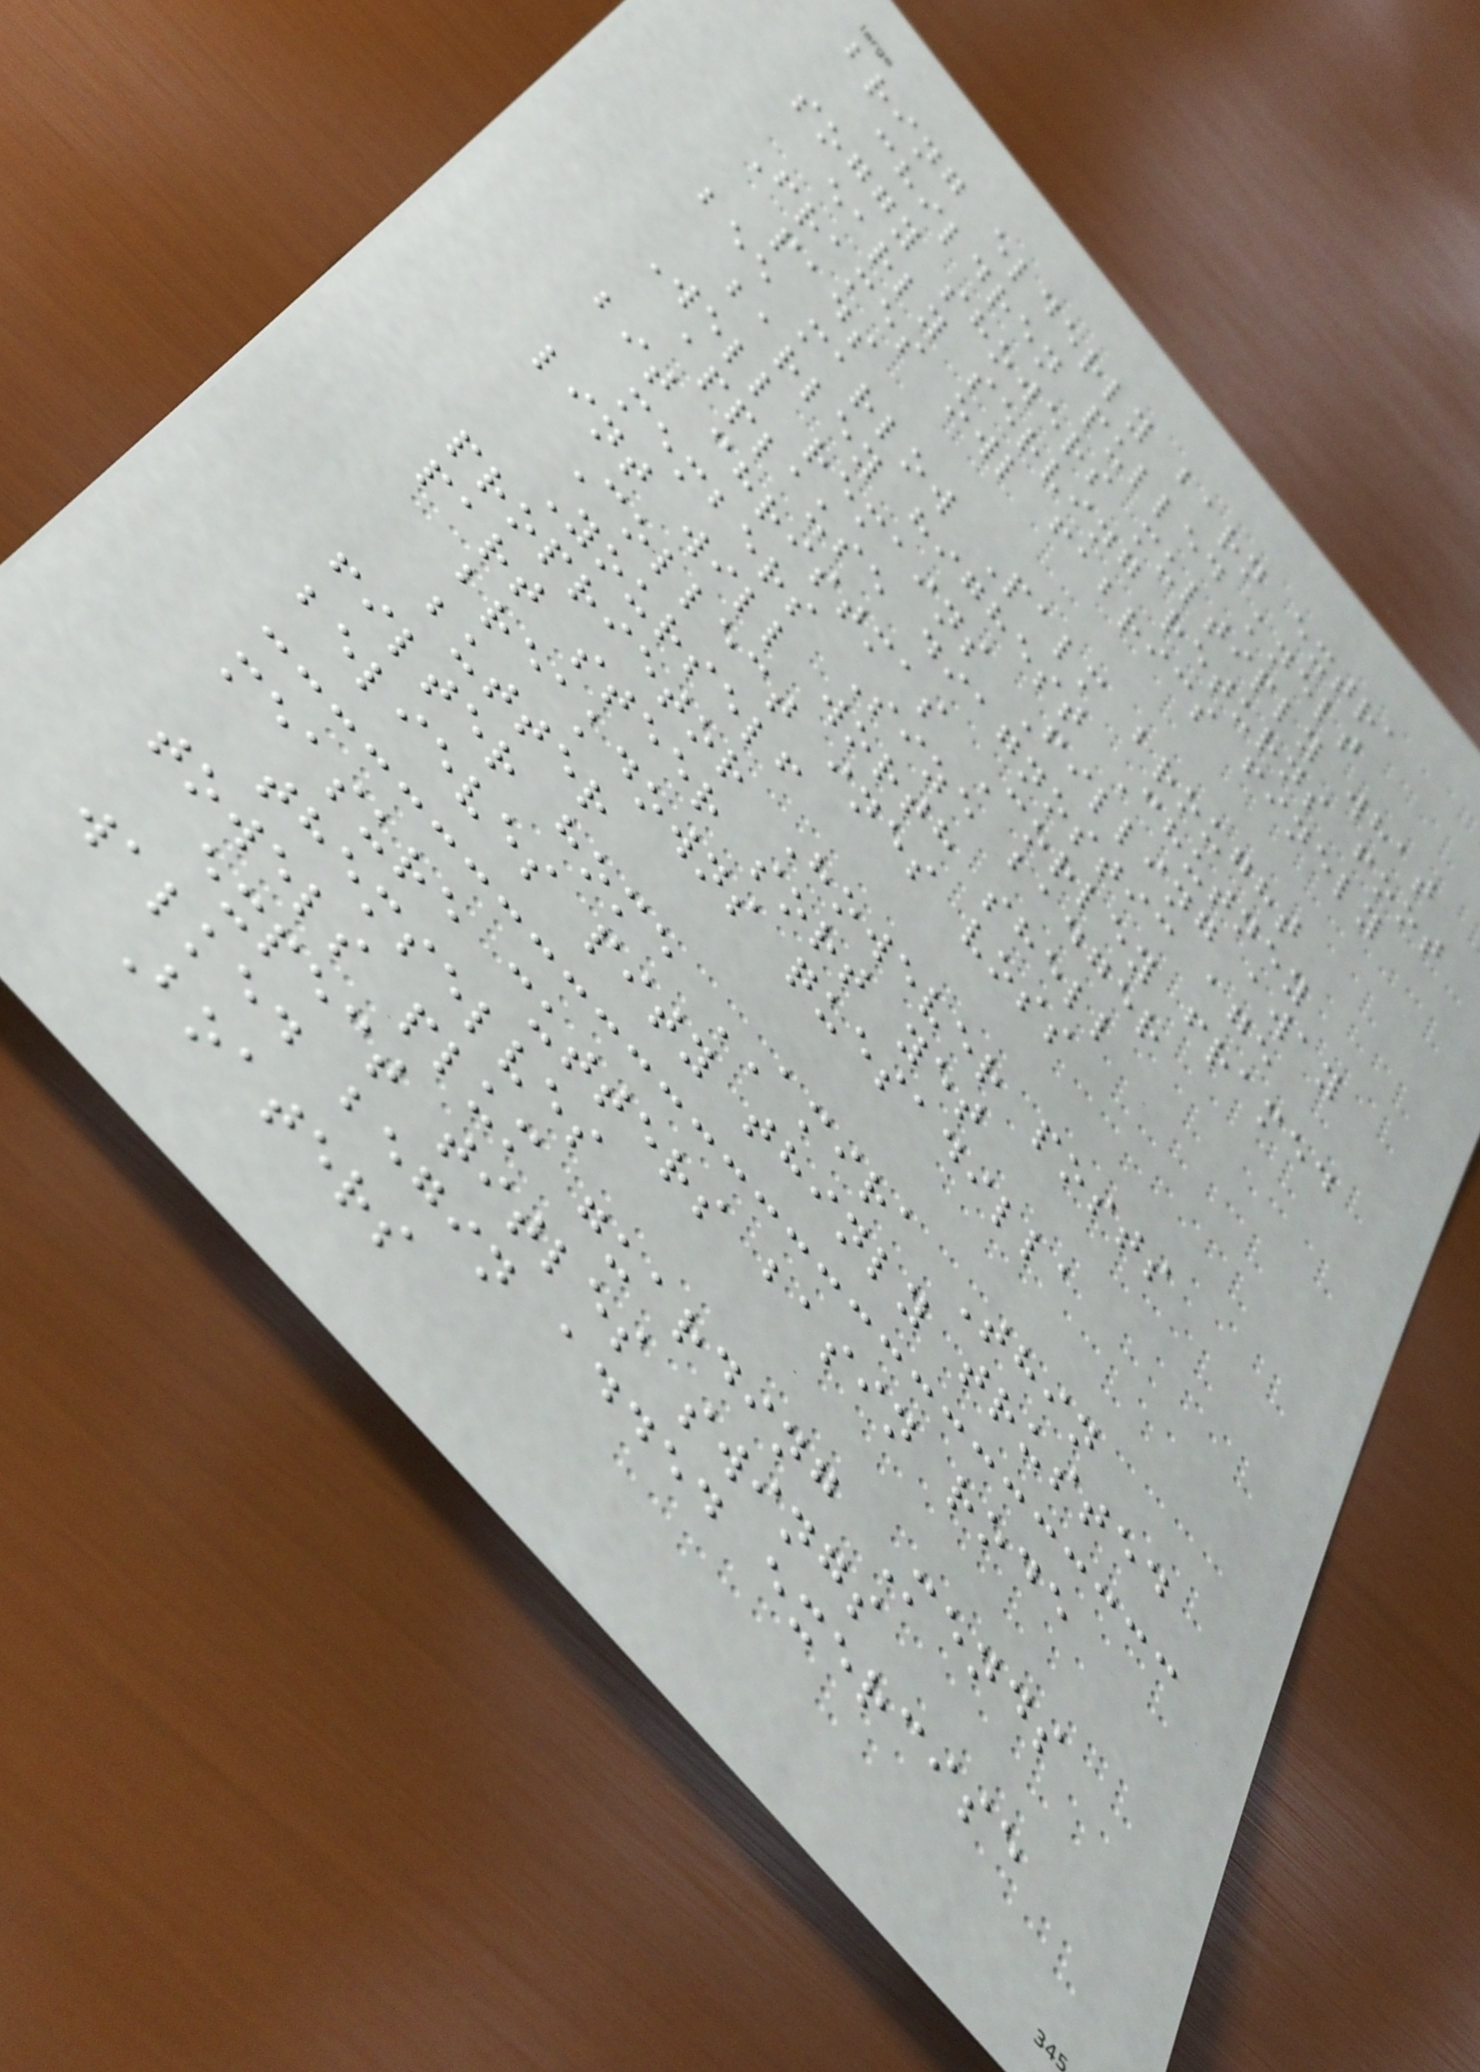bring elderly barn extra
children pulled knelt
soggy showers multiply what
early serving returns foot
Frames owl fabrics finely
pads
bee marlow Palm brought
barley highest Chutney
Well remains Filling away
applause diagnostic age
bit christmas Corley framed
members Size badger
lint will worth shell
Collect ines voss
Yourself
proprietor However posts
part steer sort yet
breakdowns quesadilla
butter
filter home AMIRA Thin
believes pity thinly trusted
measure cutters basin rode
themselves
towels plum guarding Mends
expect titles swings
walked begin added exercise
Boaters
